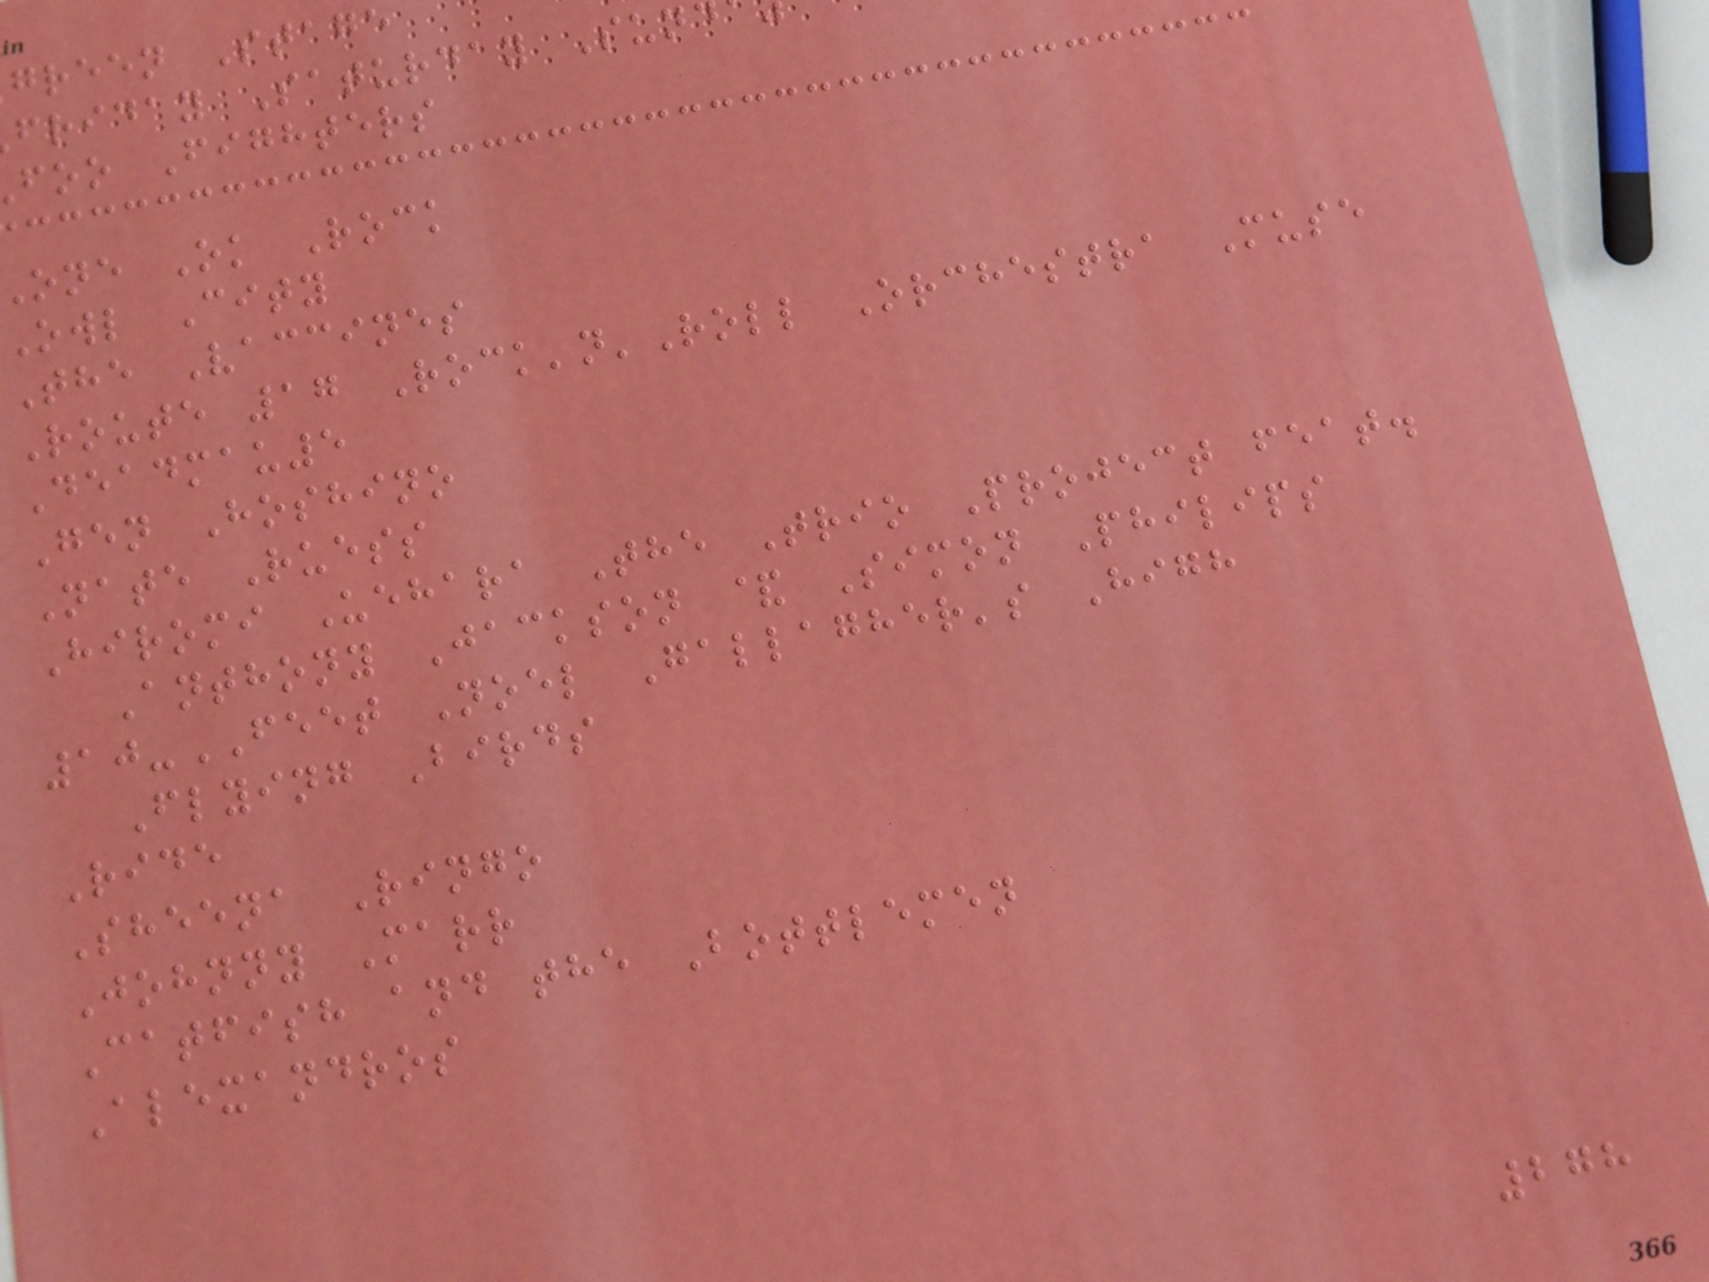green Stage
friday Saturday Sun
foo Fighters
one Ok Rock
Owl City
The Vaccines
Route 17 Rock'n'Roll Orchestra Muse
Deadmau5
Gen Hoshino
Nate Ruess
Hiromi Uehara The Trio Project feat.
Anthony Jackson & Simon Philips
10-FEET Noel Gallagher's High
Flying Birds
Ride
Sheena Ringo
Johnny Marr
Catfish and the Bottlemen
Alexandros
278
